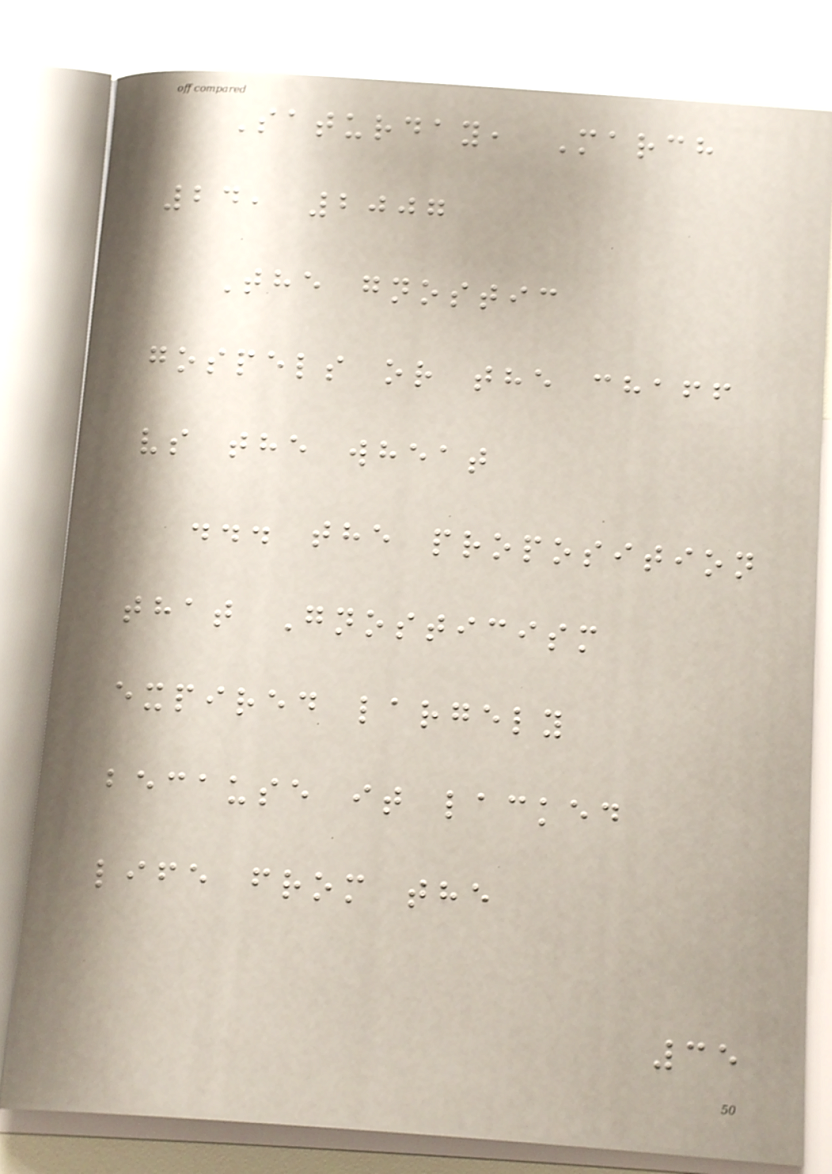Saturday, March
24, 2007
The gnostic
gospels or the chaff
vs the wheat
... the proposition
that Gnosticism
expired largely
because it lacked
life from the
35
